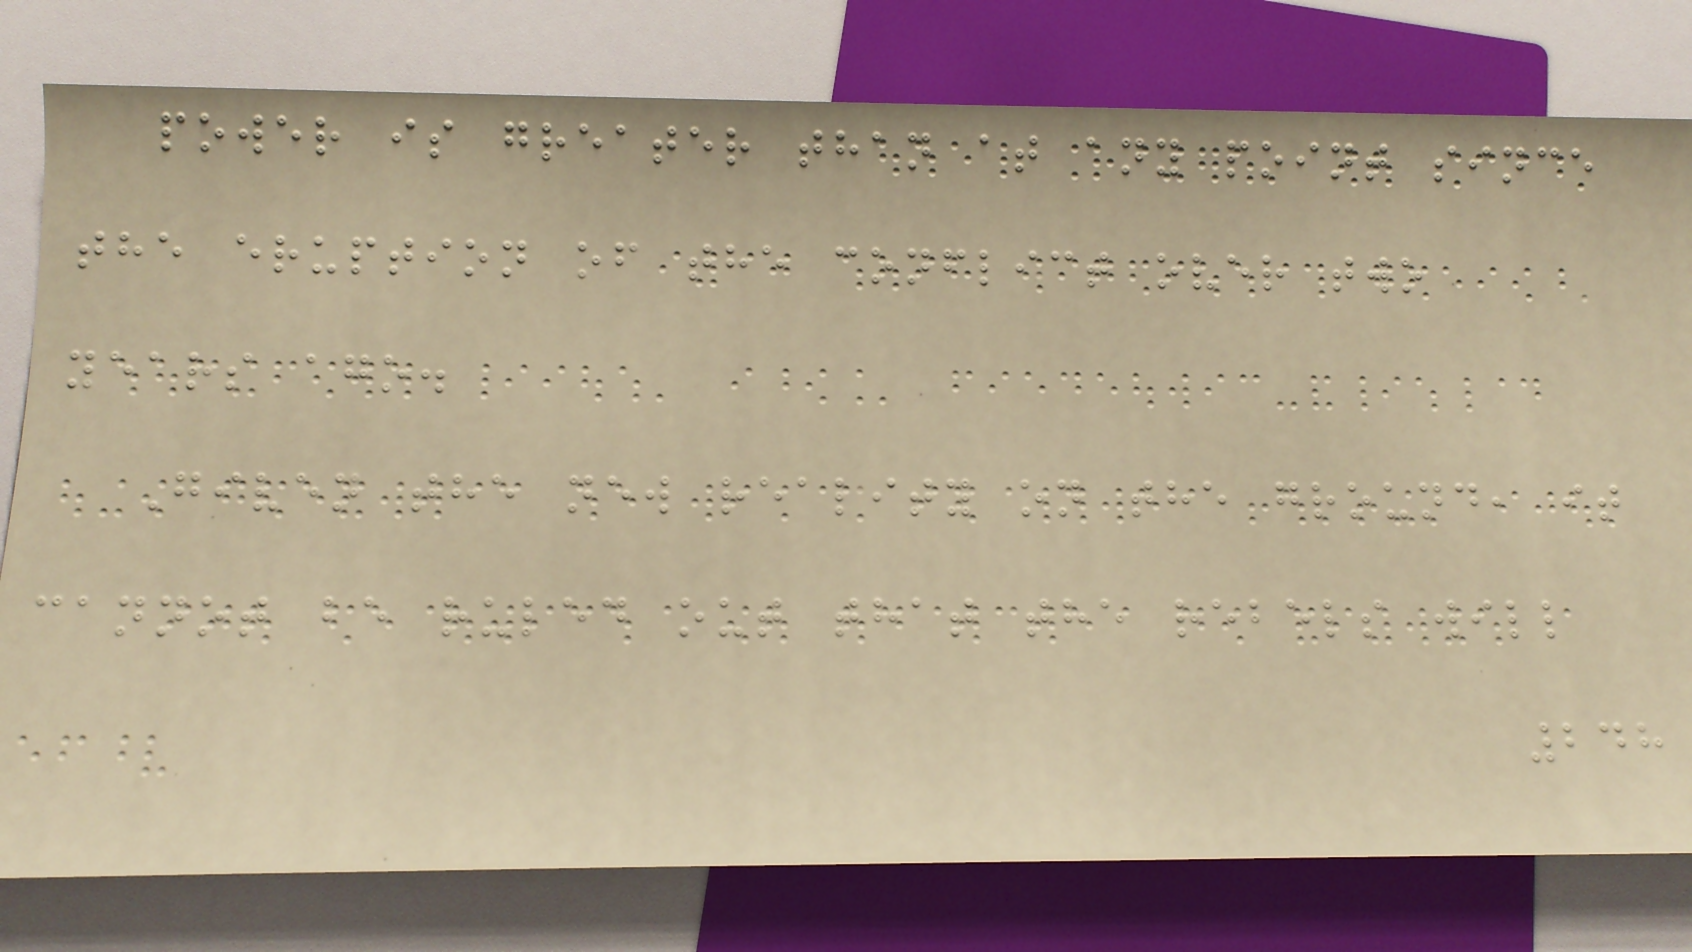power is greater than at any point since
the eruption of the conflict over two
years ago.
Given the new reality on the ground, it
cannot be ruled out that the rebels will
248
